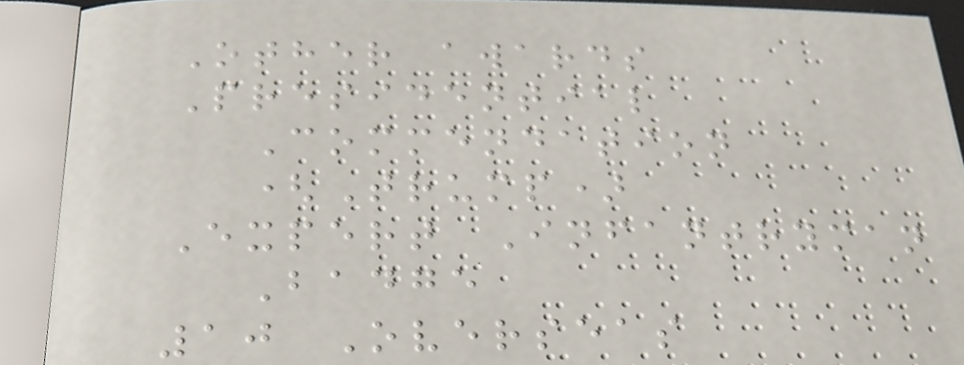Other awards
Presidential
Commendation
(Trump)
Expert Infantryman
Badge
10 Overseas
